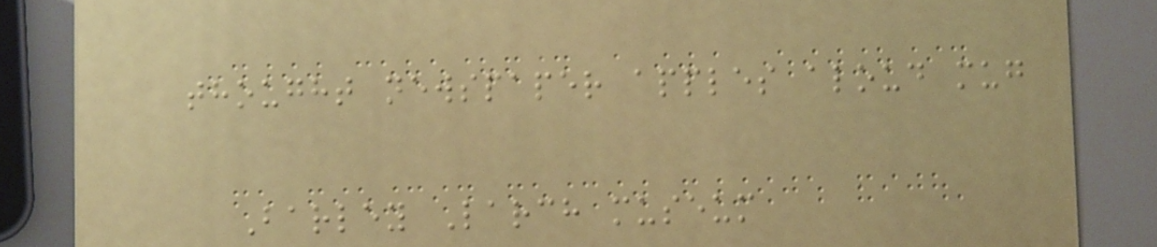thought newspaper apples aloud mug
Barley Larch museum
